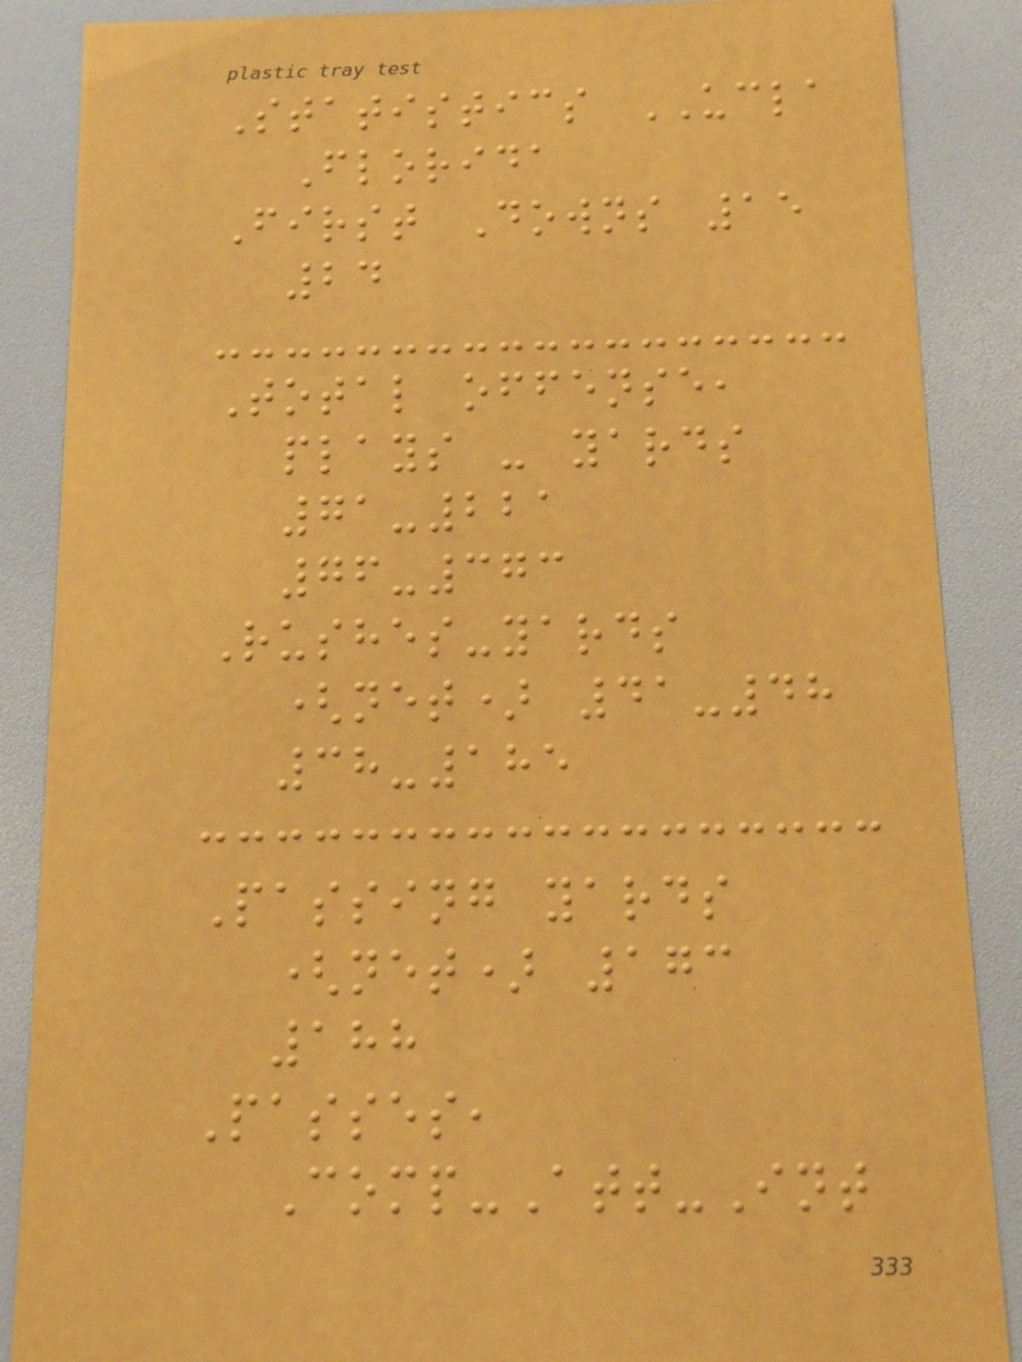Statistics UCLA
Florida
First Downs 15
24
Total offense,
plays - yards
71-221
76-373
Rushes-yards
(net) 41-48
38-185
Passing yards
(net) 173
188
Passes,
Comp-Att-Int
